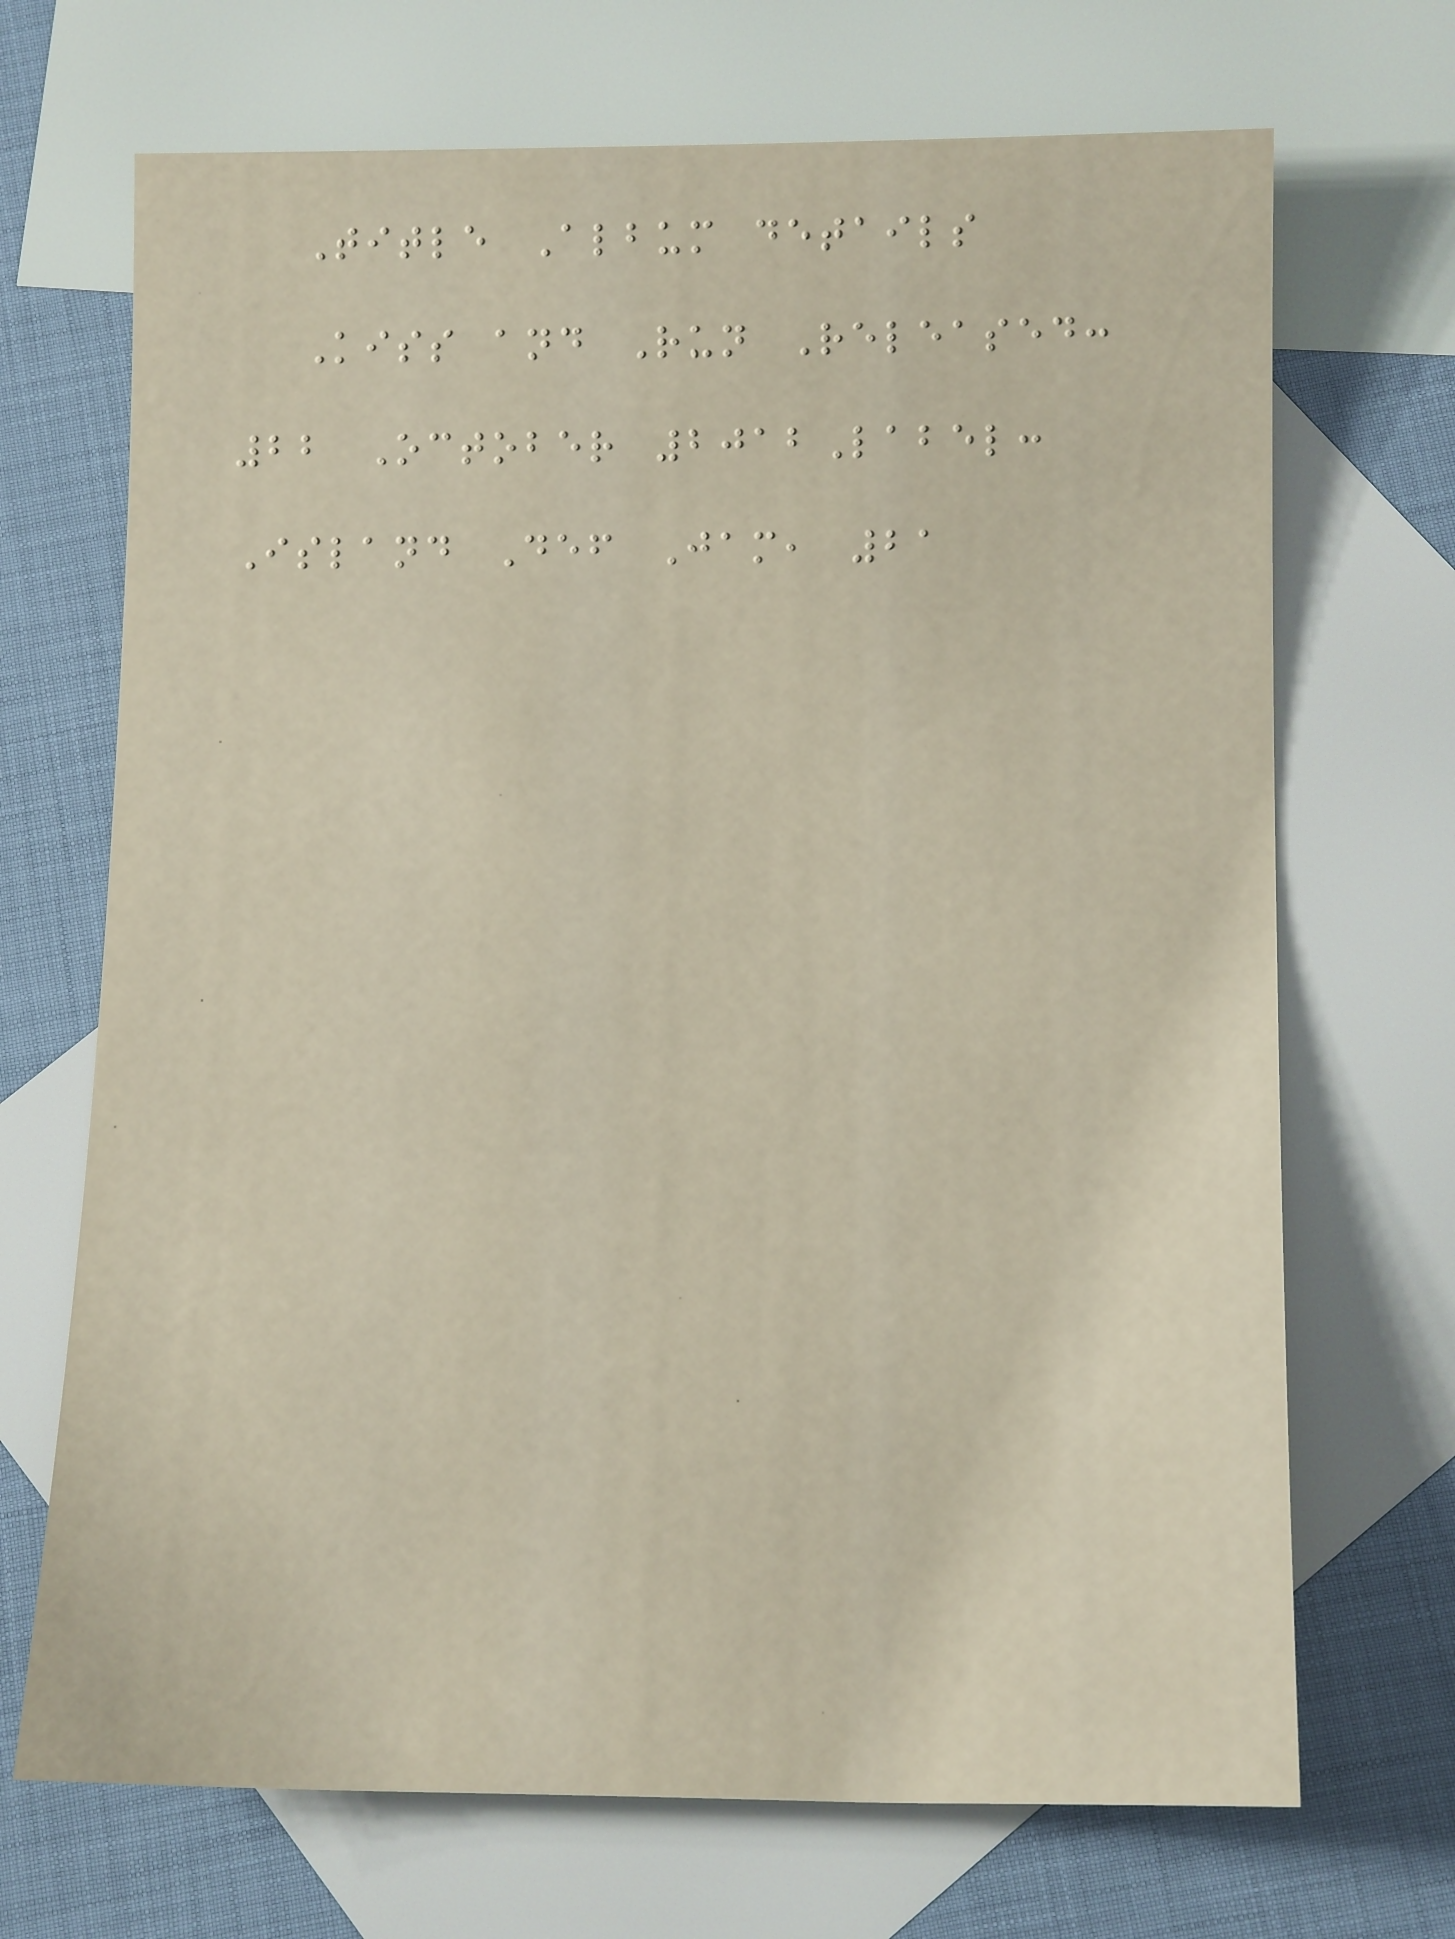Title Album details
Kiss and Run Released:
22 October 2012Label:
Island Def Jam, 21
